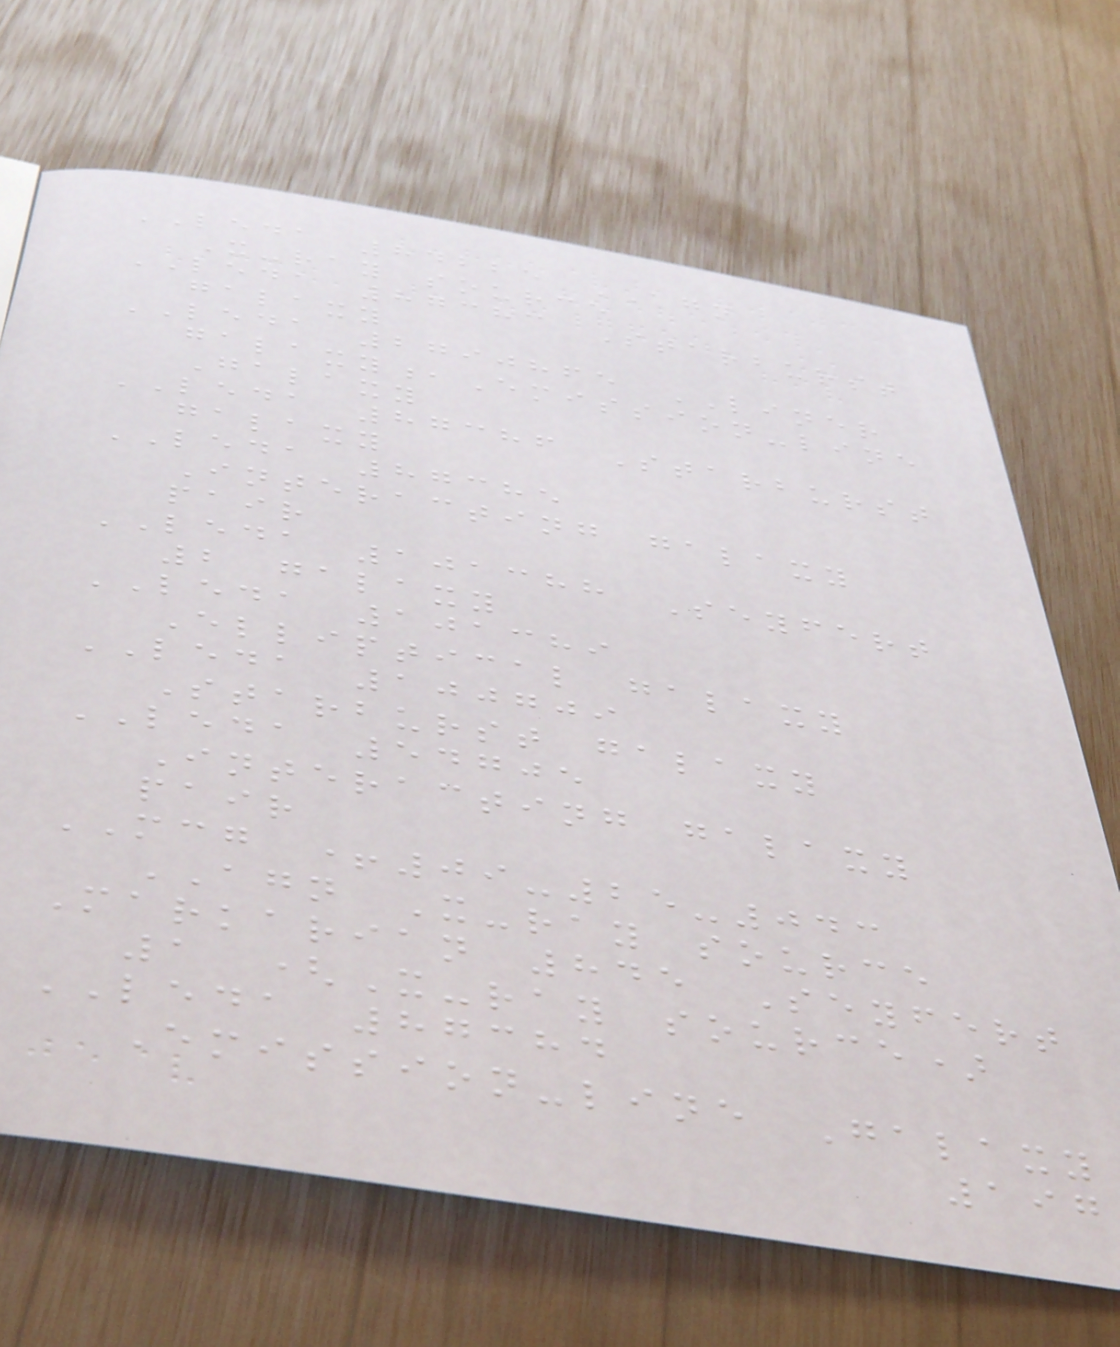LEDA 84225 AGN
X-ray source
LEDA 87383 Starburst
galaxy
LEDA 2790865 LINER
galaxy,Emission-line
Galaxy
LEDA 87386 Starburst
galaxy
LEDA 87385
Interacting galaxy
pair
LEDA 101388 Seyfert
2 galaxy
LEDA 101389
Elliptical galaxy
LEDA 100709
Starburst galaxy
LEDA 54705
Interacting galaxy
pair
MCG +09-25-043
AGN X-ray source
Markarian 845 Seyfert
1 (X-ray source)
LEDA 87384
Emission-line Galaxy
197
